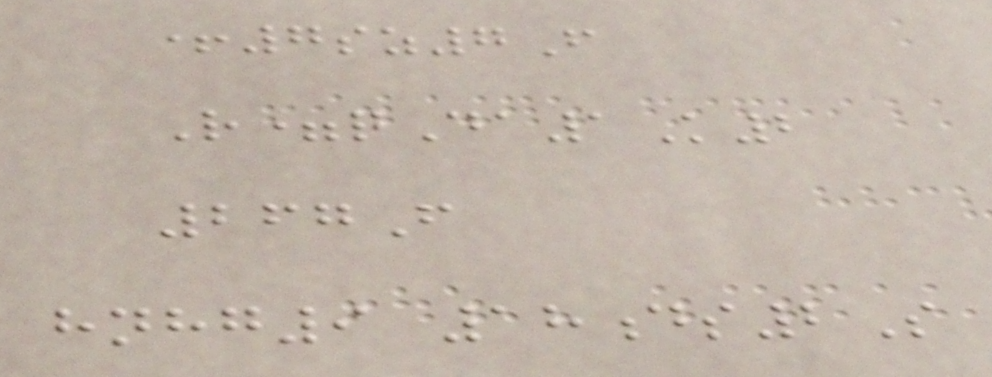+7sz7F
R=qDa1K2
267F
hnhg9 18ds2S
